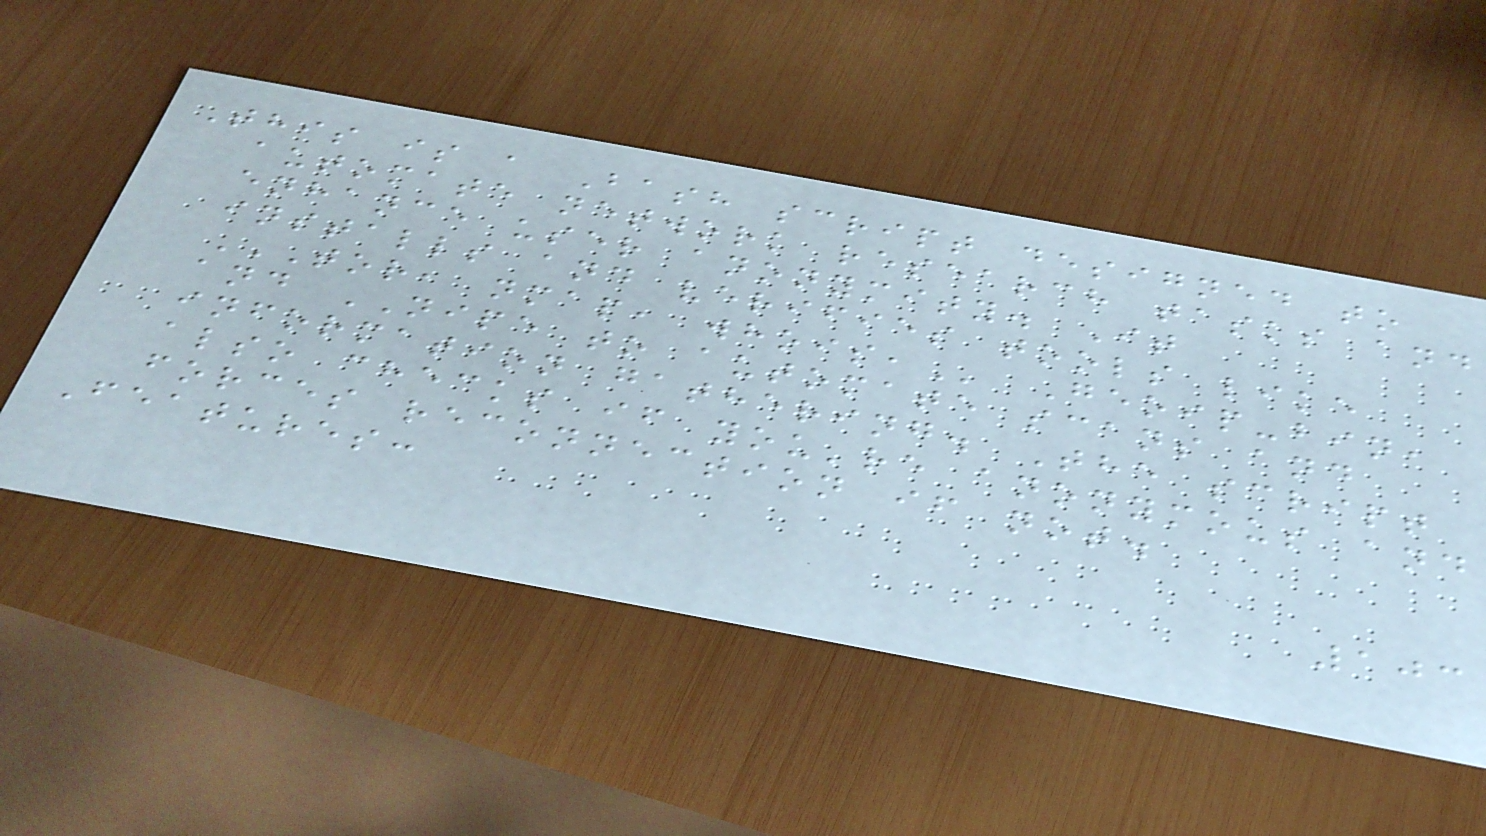This is a Bash script designed to
automate network research tasks and
enhance user anonymity. It
installs and verifies tools like
TOR, NMAP, WHOIS, Geoip-bin,
and NIPE to automate scans and
information gathering. The script
also checks if you're anonymous and
forces reconnection if not.
Features:
103
